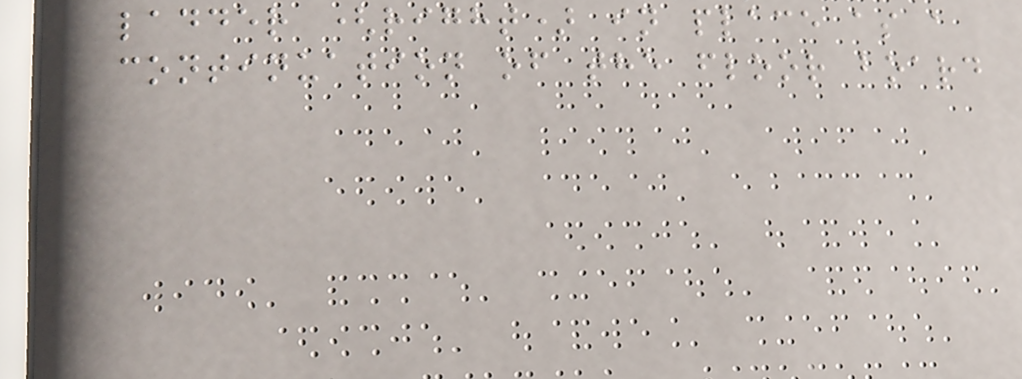ladder (right) in place as a
continuation of the floor board
